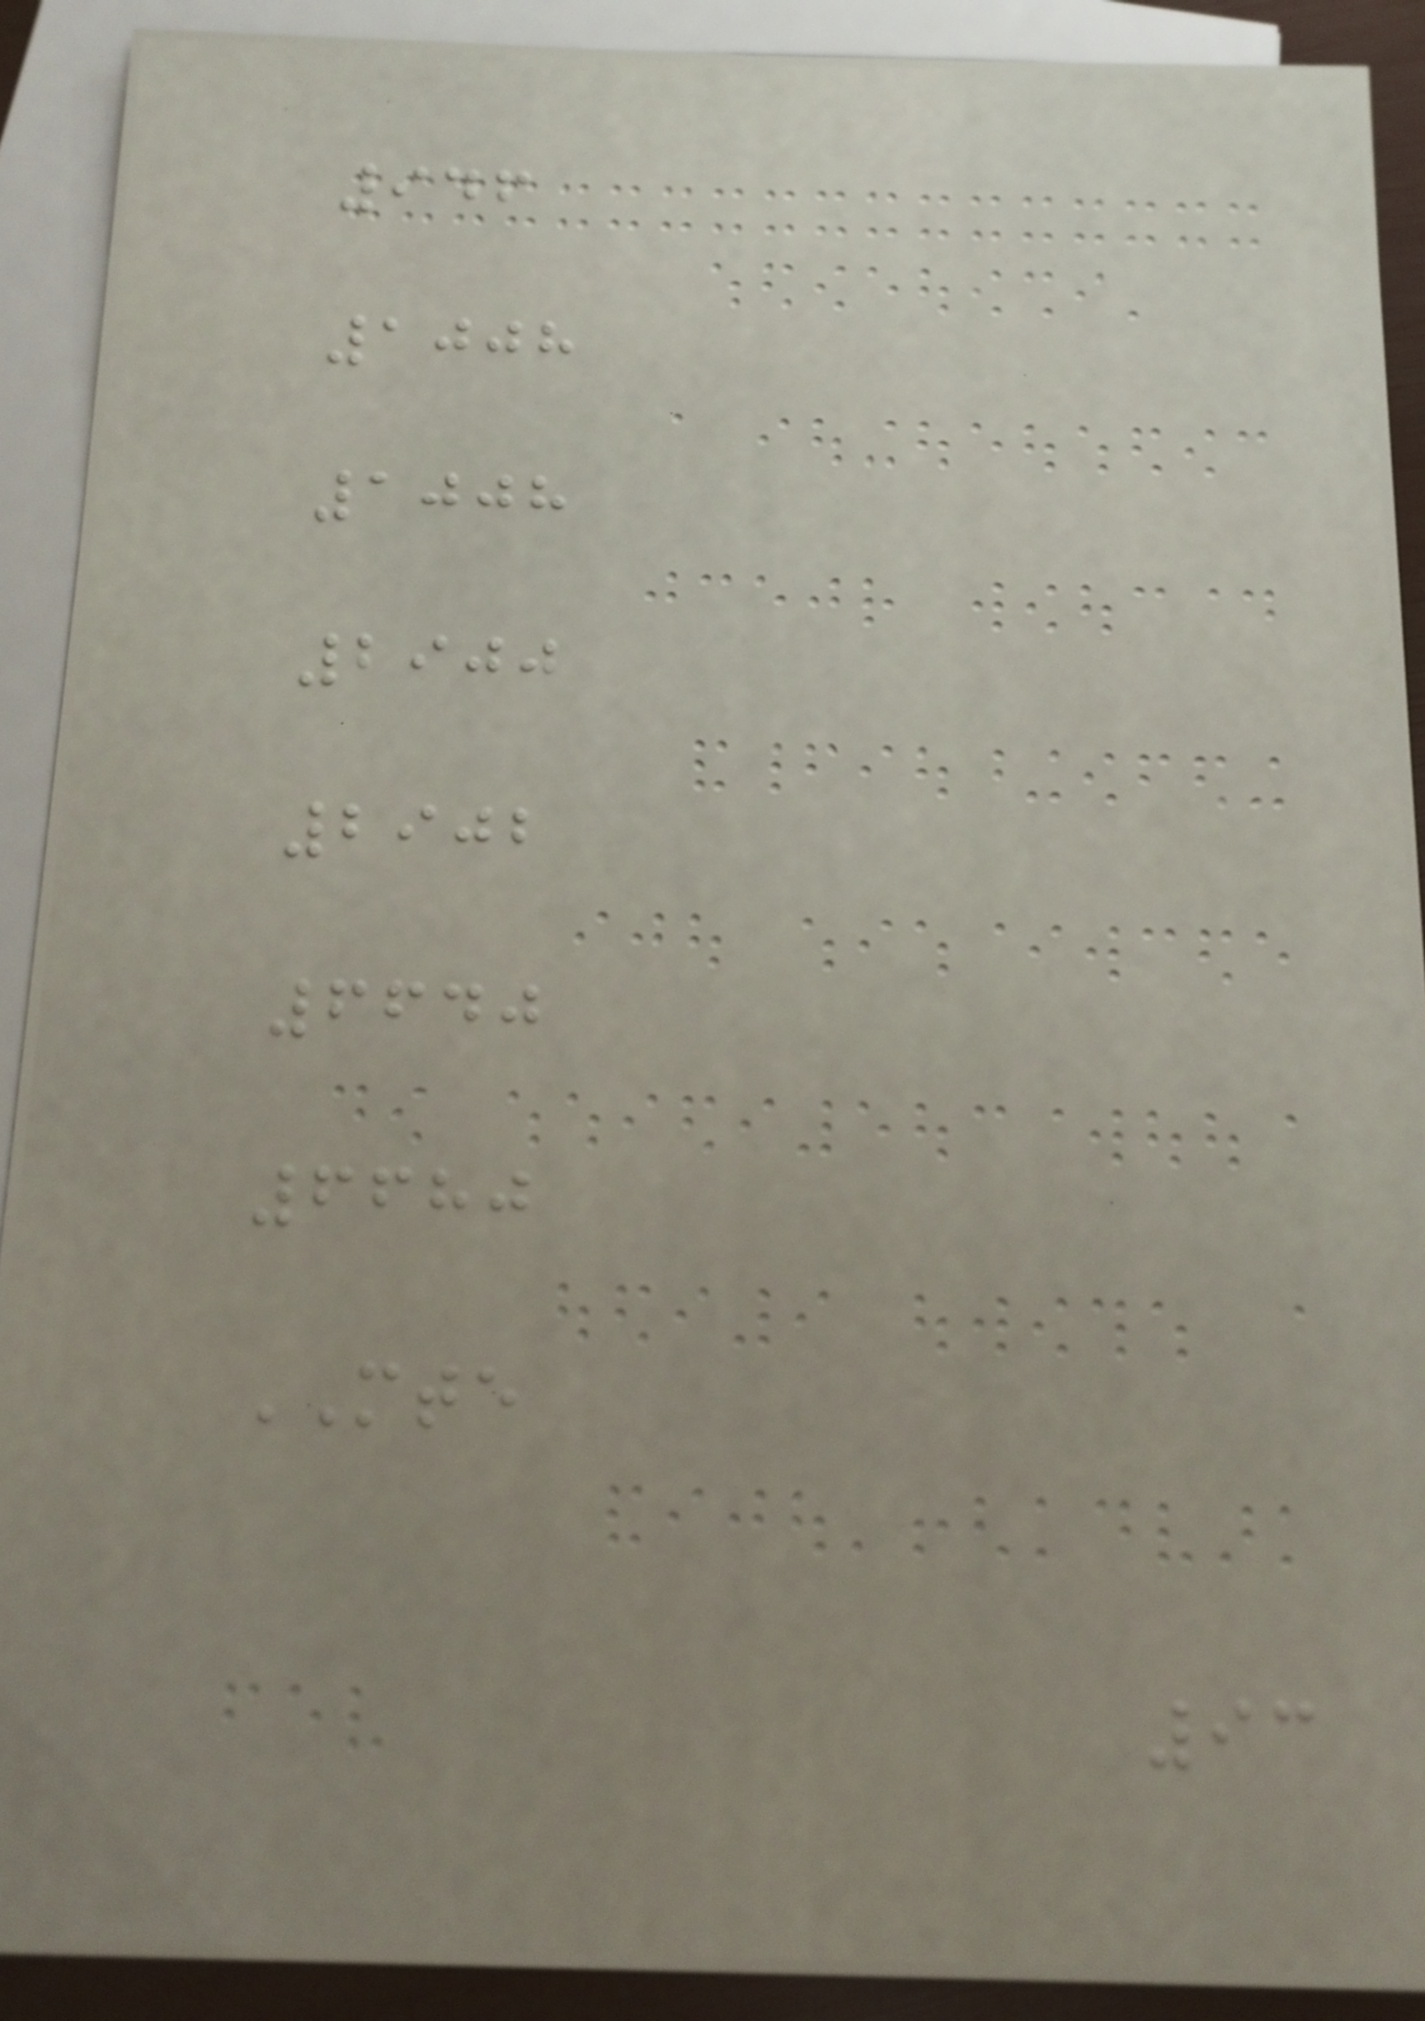946
1008
1008
2900
2902
6640
6680
MTE
93
